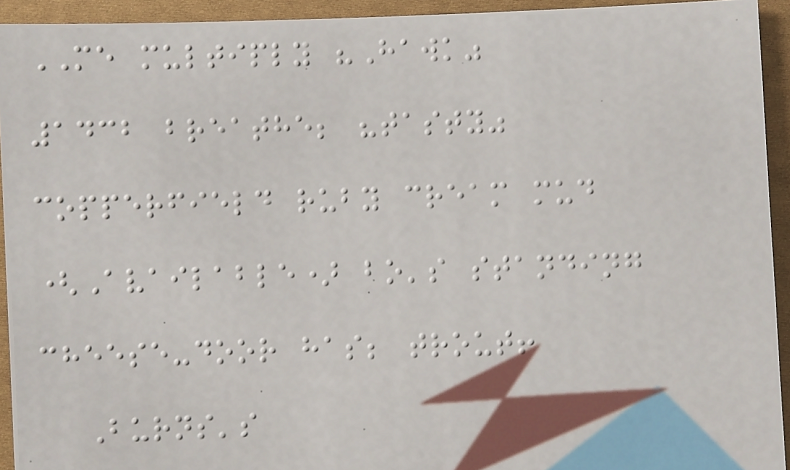ME multiply "Hawk"
1432 breathe; "tasty"
copperfield ruby cream mud
(Available) bo's standing
cheese-door has; trout!
Burns's
